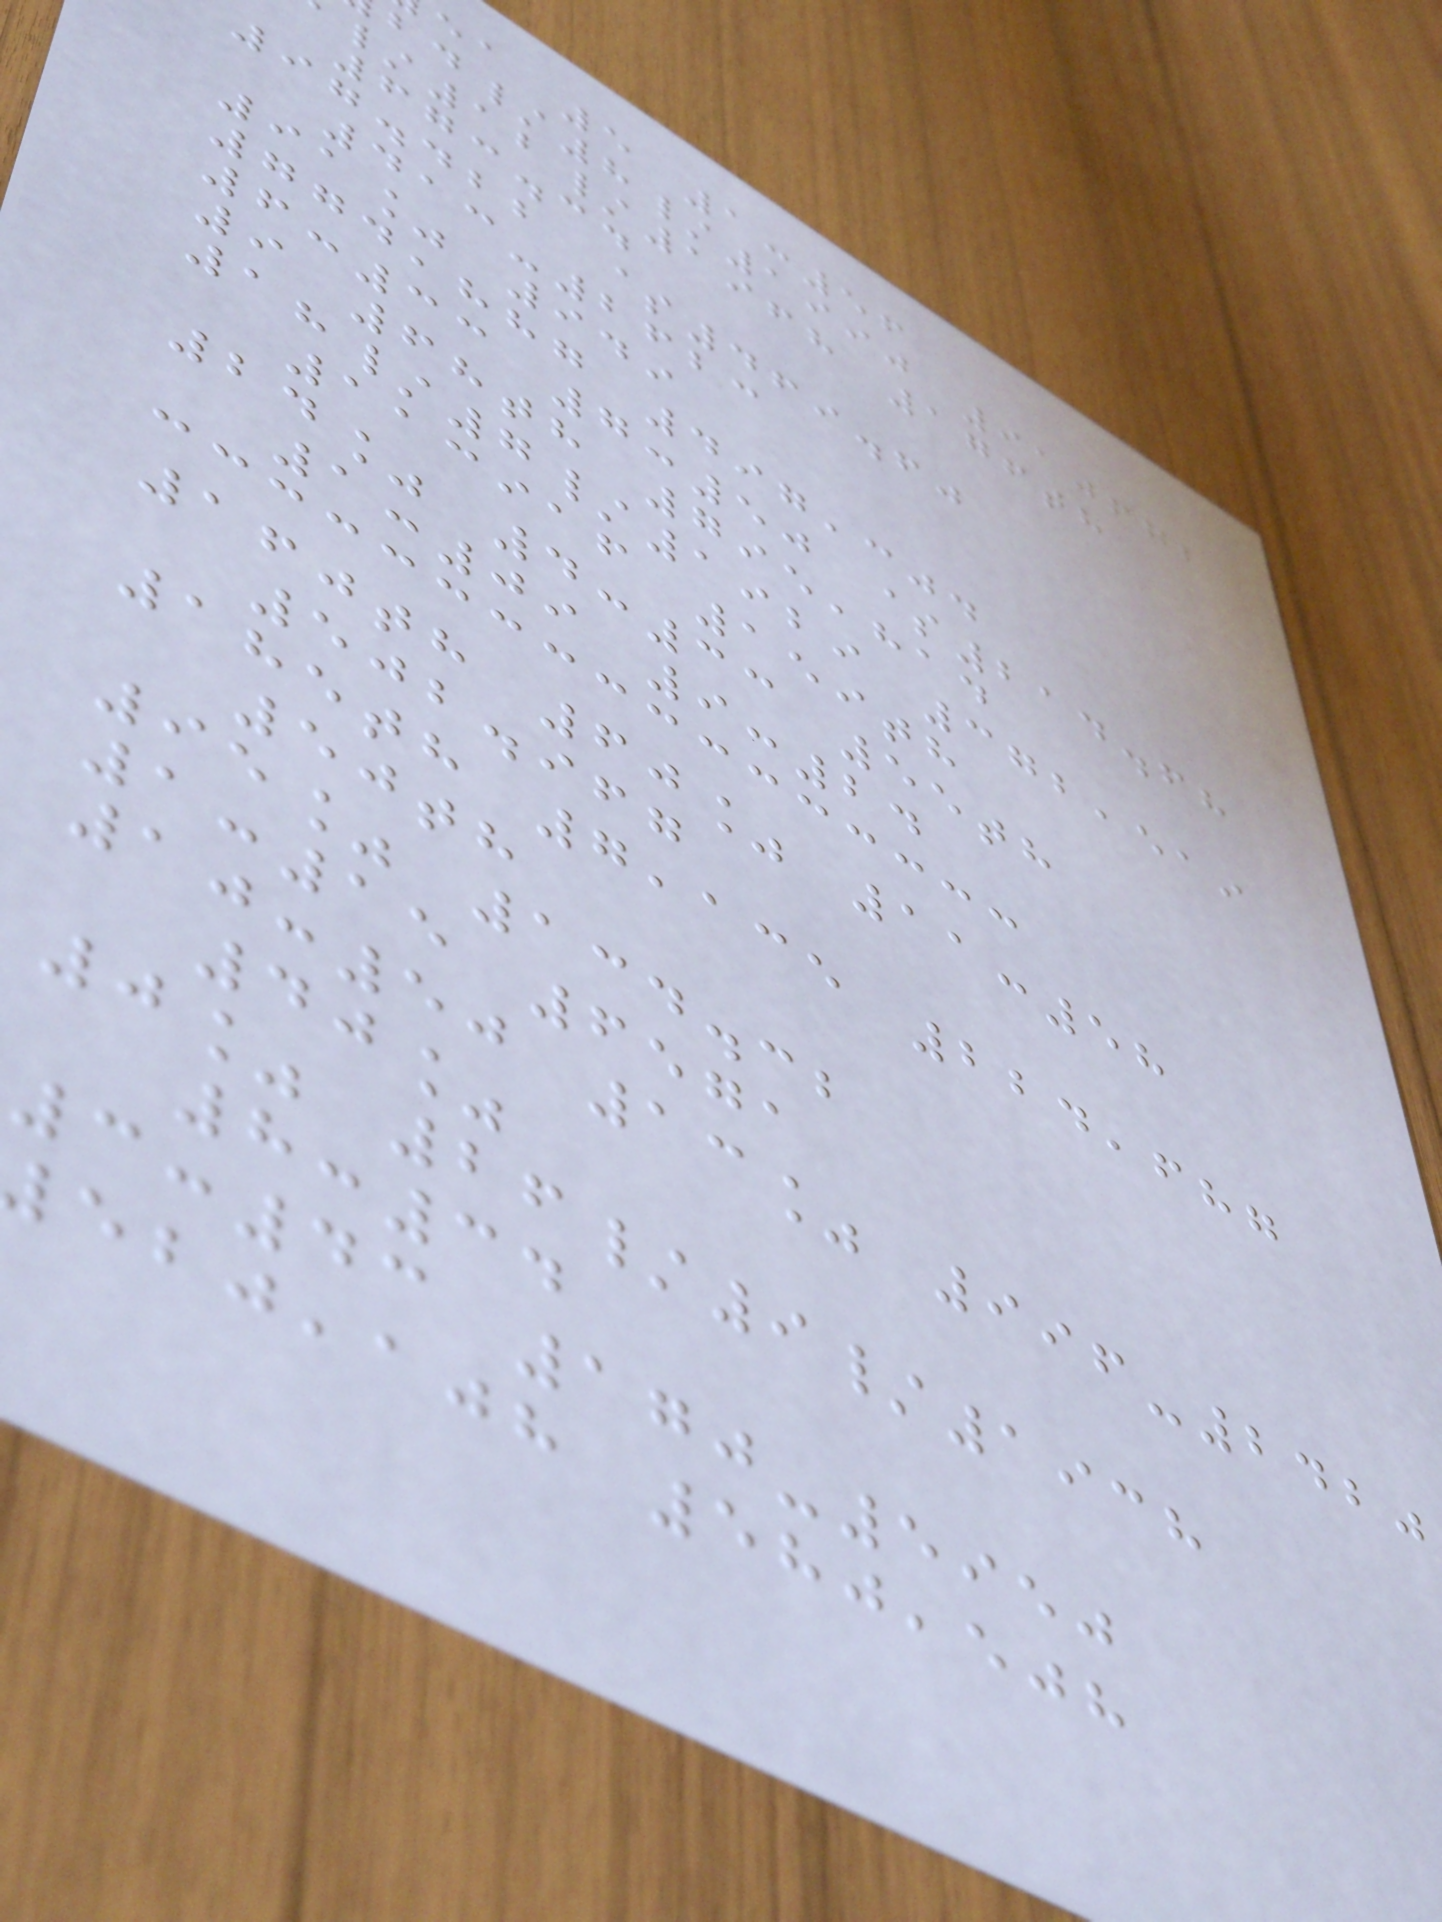ea 5 1:56
/8/1990 910672
/12/1968 176th
673.34
97.422 $469.60
413-2623
91% 949
774,887 497,304
6:33 7:50 $214.68
9 68th 795,814
18/7/1929 372,519
113916 159th
24% 4:33 55th
1:09 9:24
160th 60% 11:58
502.967
185th 7,135 224,687
50th
95% 134.32
1:15 6571
10:50 13% 996-2420
40%
0% 26/9/1938
8:34
3:43 170-5950
,ajh 580,508
